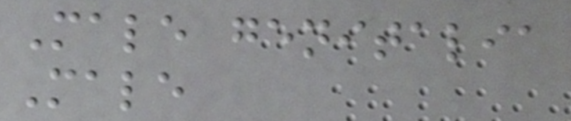Male genitalia
Male
